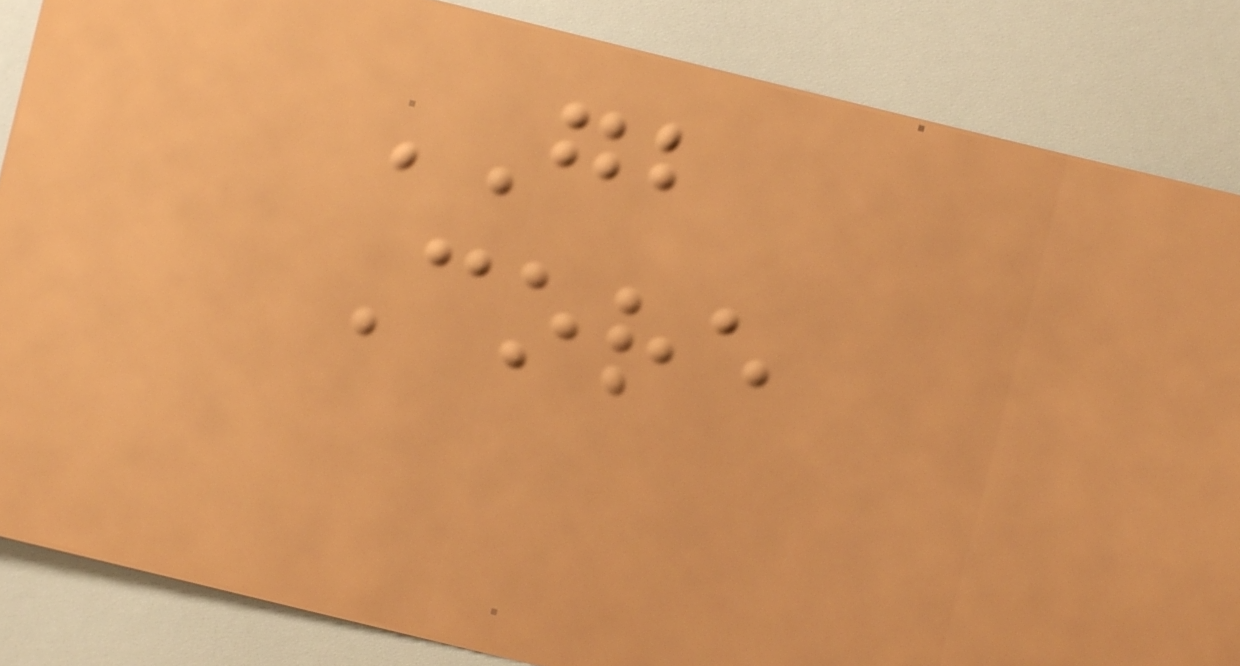GB
Core
